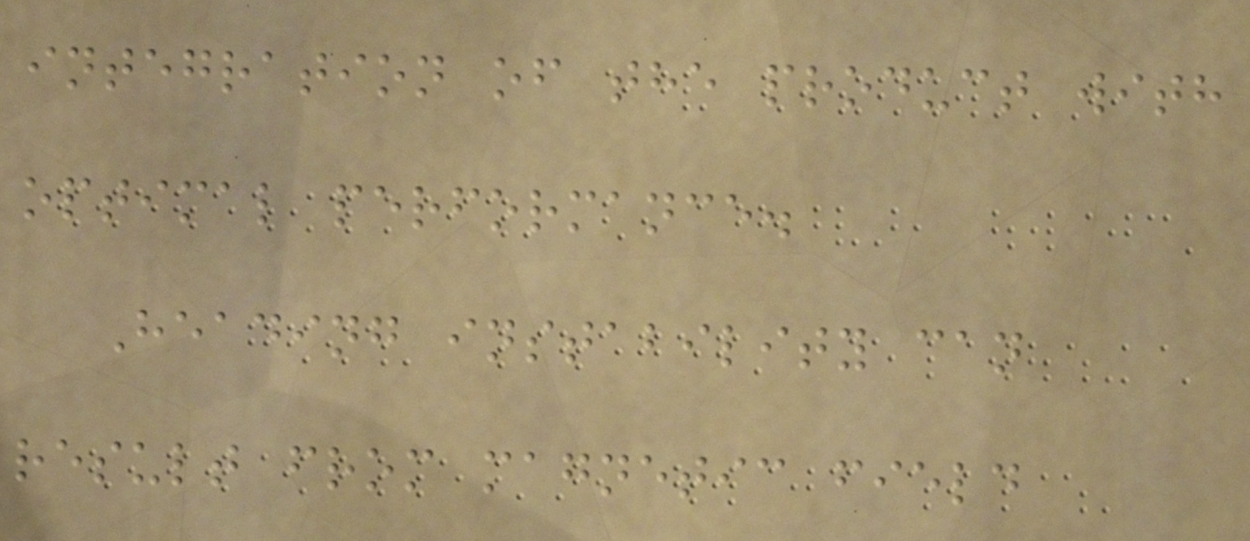integration of the product with
optimal performance.
Heading instability can
result from magnetic field
